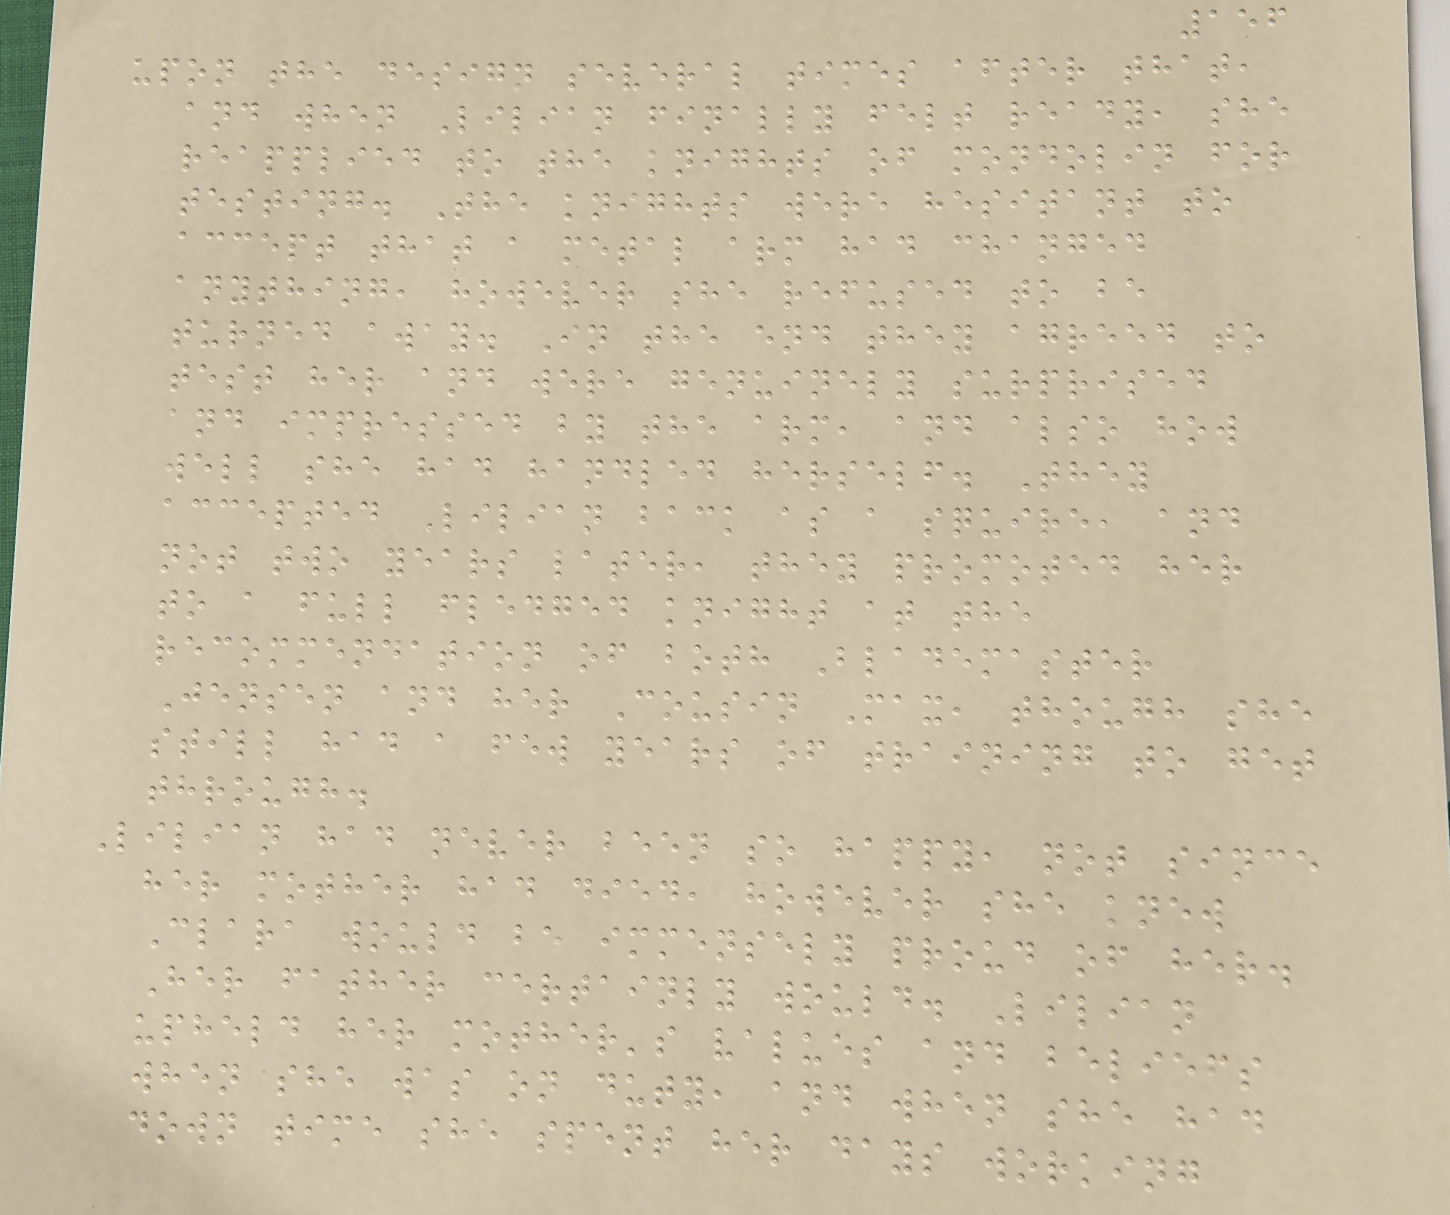156
upon the design several times after that,
and when Lilian finally felt ready, she
reapplied to the knights of mondolin for
testing. The knights were hesitant to
accept that a metal arm had changed
anything, however she refused to be
turned away. In the end they agreed to
test her and were genuinely surprised
and impressed by the arm, and also how
well she had handled herself. They
accepted Lilian back as a squire, and
not two years later, they promoted her
to a full fledged knight at the
recommendation of both Blademaster
Jensen and her Cousin Max, though she
still had a few years of training to get
through.
Lilian had never been so happy, not since
her mother had died, however she knew
Clara would be immensely proud of her.
Her father certainly would. Lilian
upheld her mother's values and beliefs
when she was on duty, and when she had
down time she spent her days working
